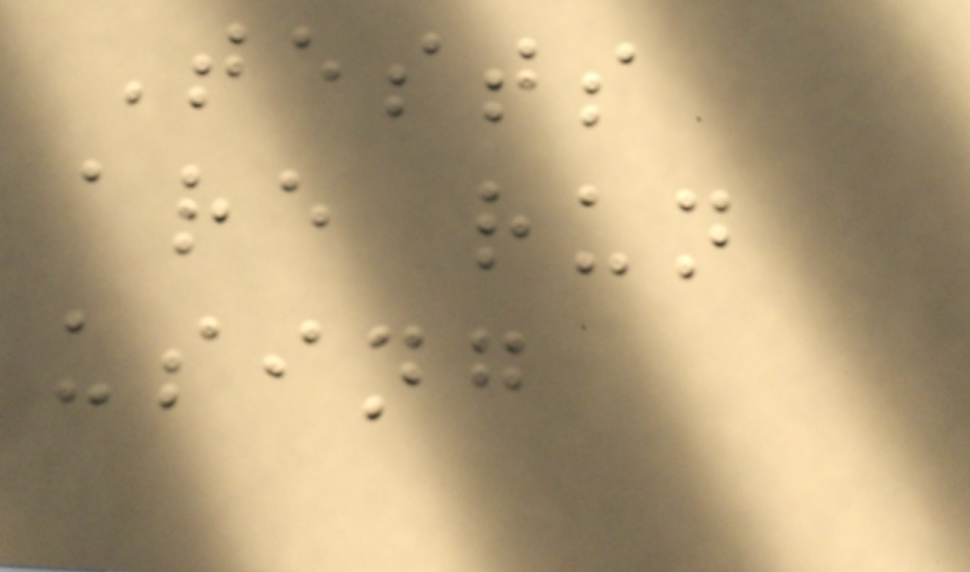Tests
are run
using
